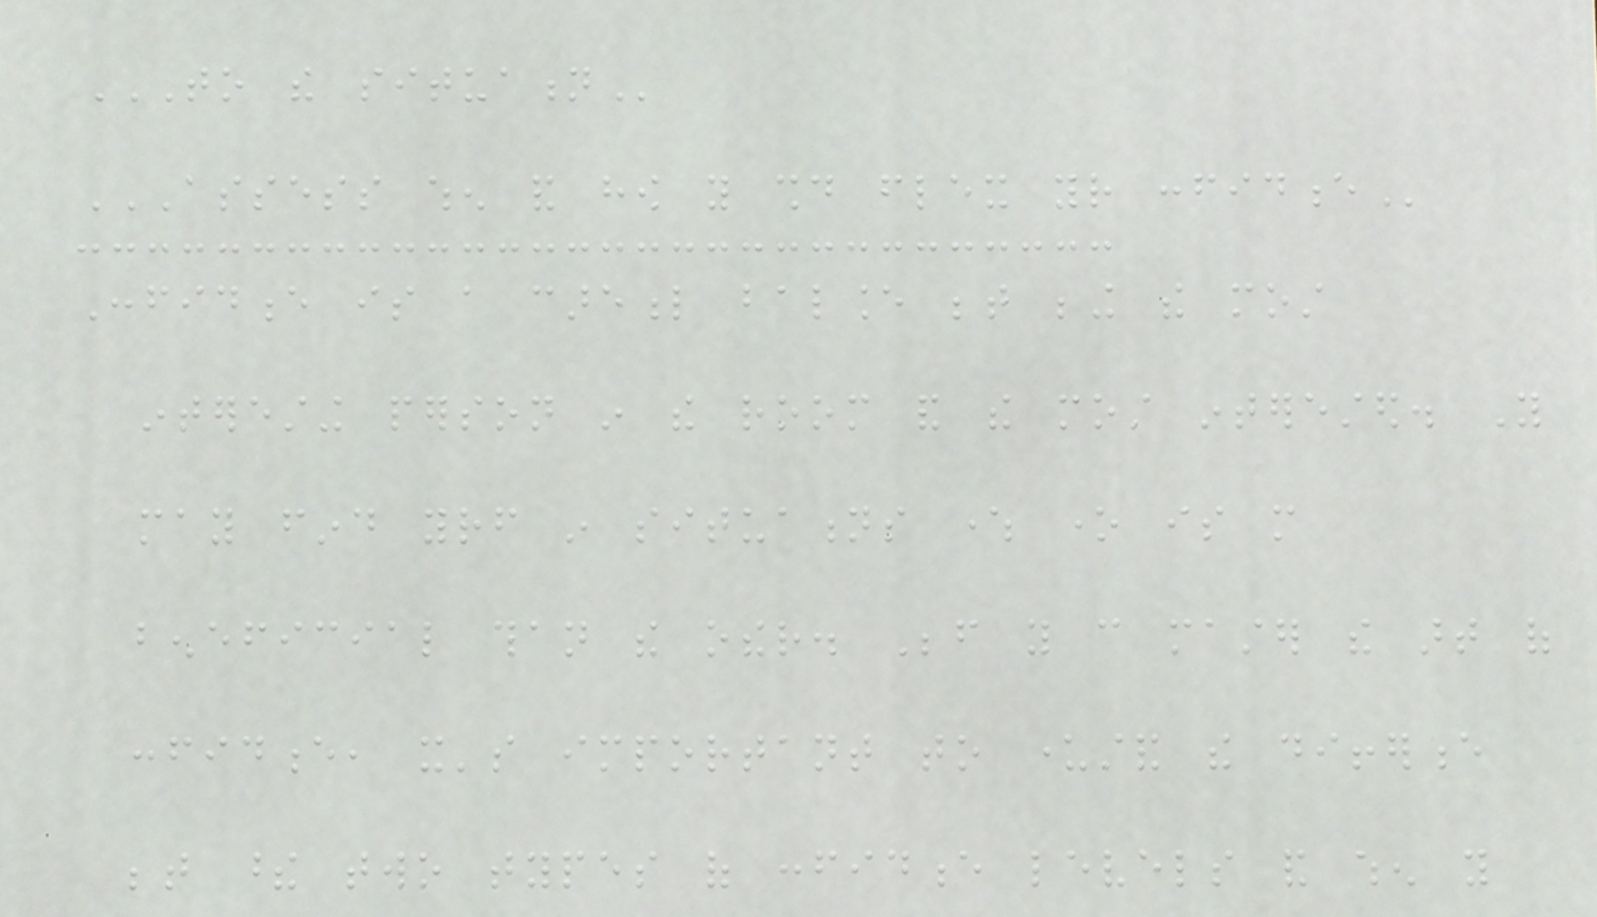TO THE SITUATION
ASSESS WHEN AND HOW YOU SHOULD FLEX YOUR CONFIDENCE
Confidence is a careful balance between being the most
interesting person in the room and the most interested. You
may find yourself in situations where one is more
beneficial than the other. Before you can master the art of
confidence, it's important to understand the difference
between these two types of confidence levels and when you
